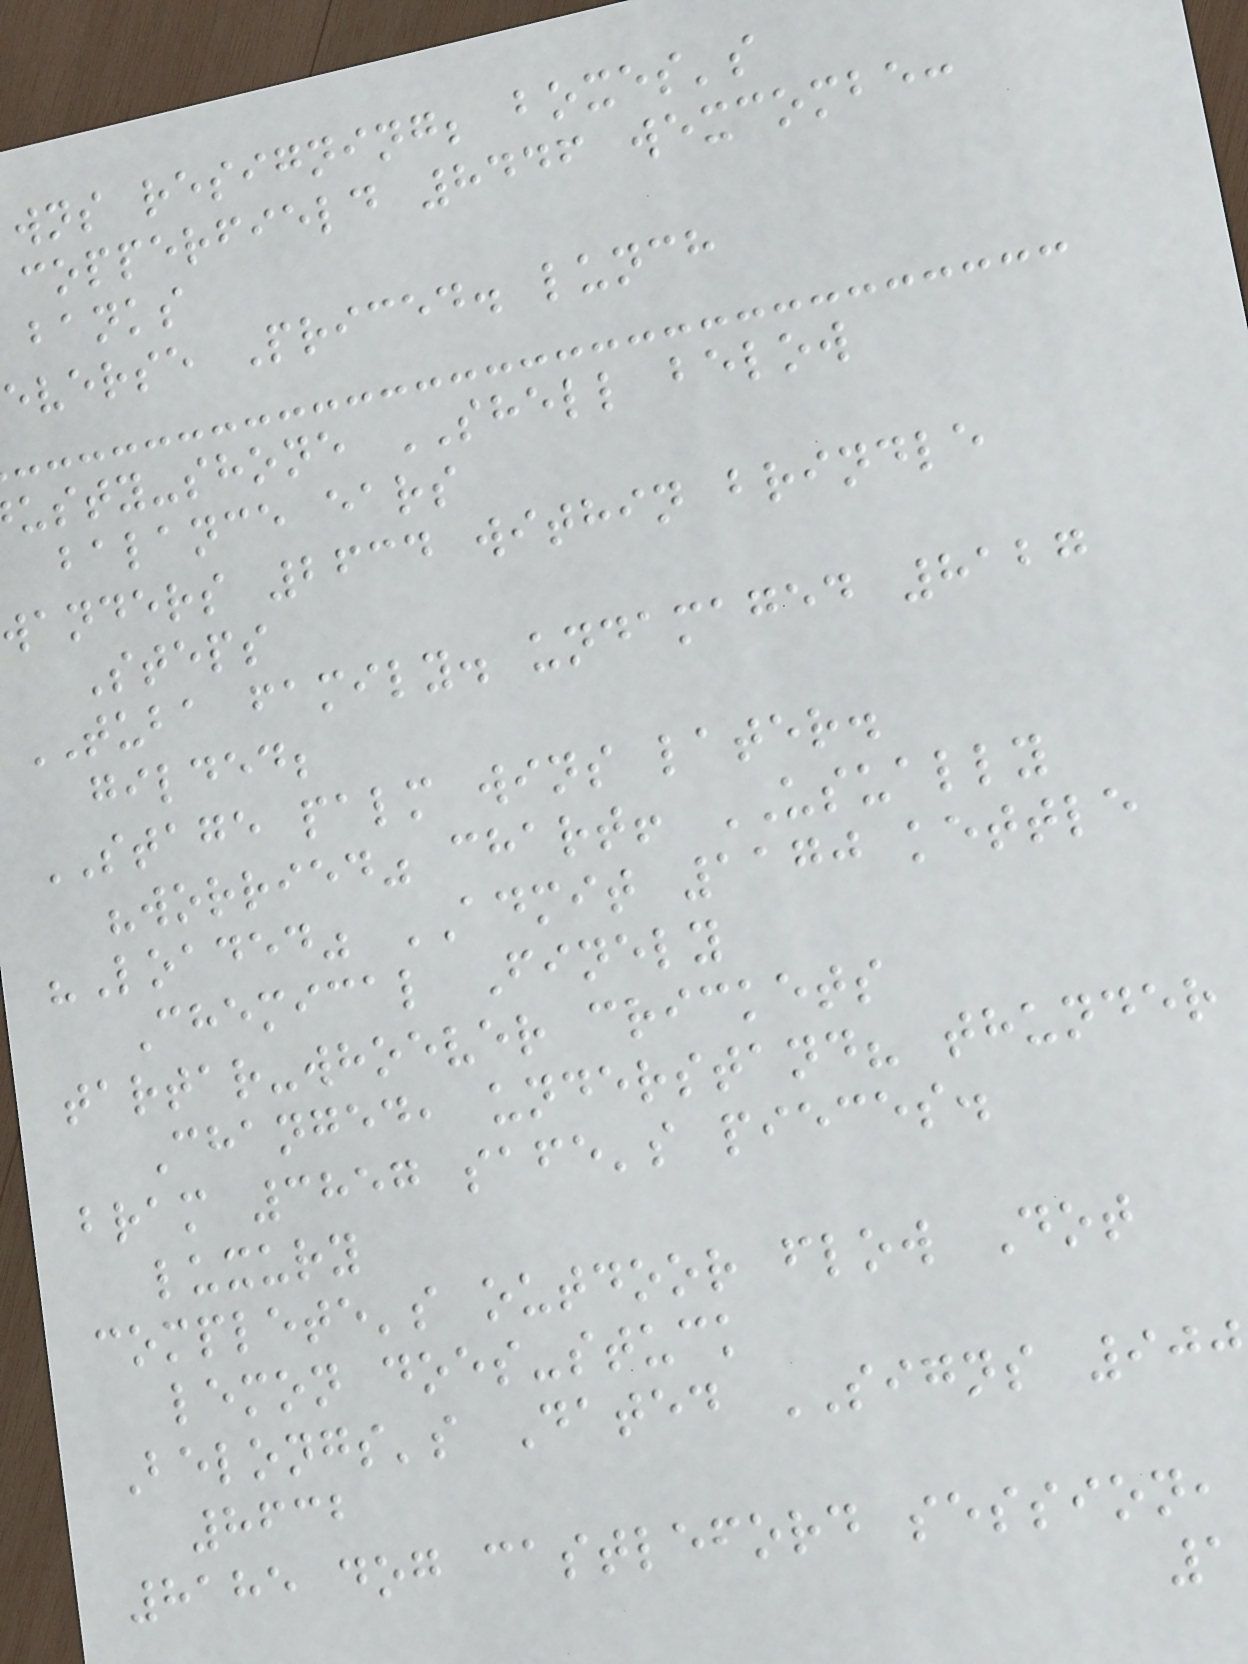wns resigning; boxes's
copperfield 8446 wexcombe:
banks
everse Priced. lunch
usty-shone SHELL below
balance ears
wanders 2634 within brindle
Steps
TUBA family. undamaged 8127
gilded;
STAGE palm wins later.
"worried" chart! USUALLY
"Loaded" ADMIT 1170 kettle
Chemical Finely
tartar-whoever crickets
Changed, understand? thunder
bram 3857 safe's pieces.
luxury
complete's outdoor flow Dot
lemon does-stuck
Belongs's Dated SIGNS 900
8632
8185 dog castleford session,
